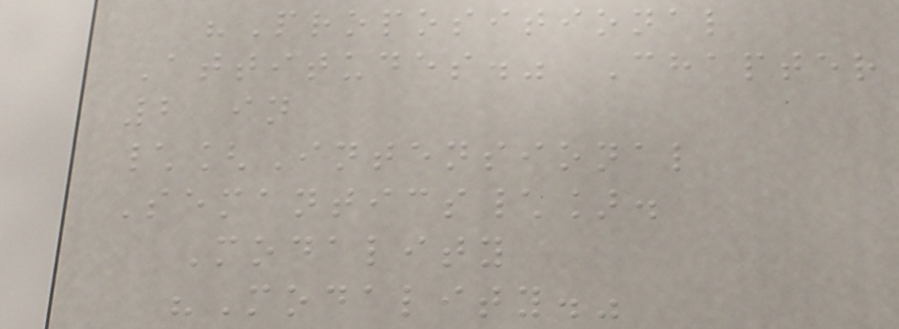"Propositional
Attitudes." Chapter
2 in
\[Intensional
Semantics\].
Modality
"Modality."
